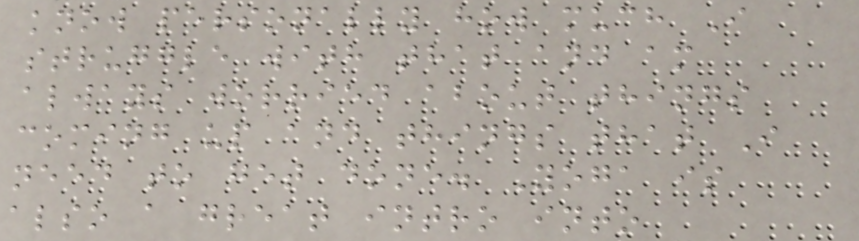know personally how much I
struggle with that and am
always worried about things
coming up and things that I
need to get done. Yoga is
also a great intro into
